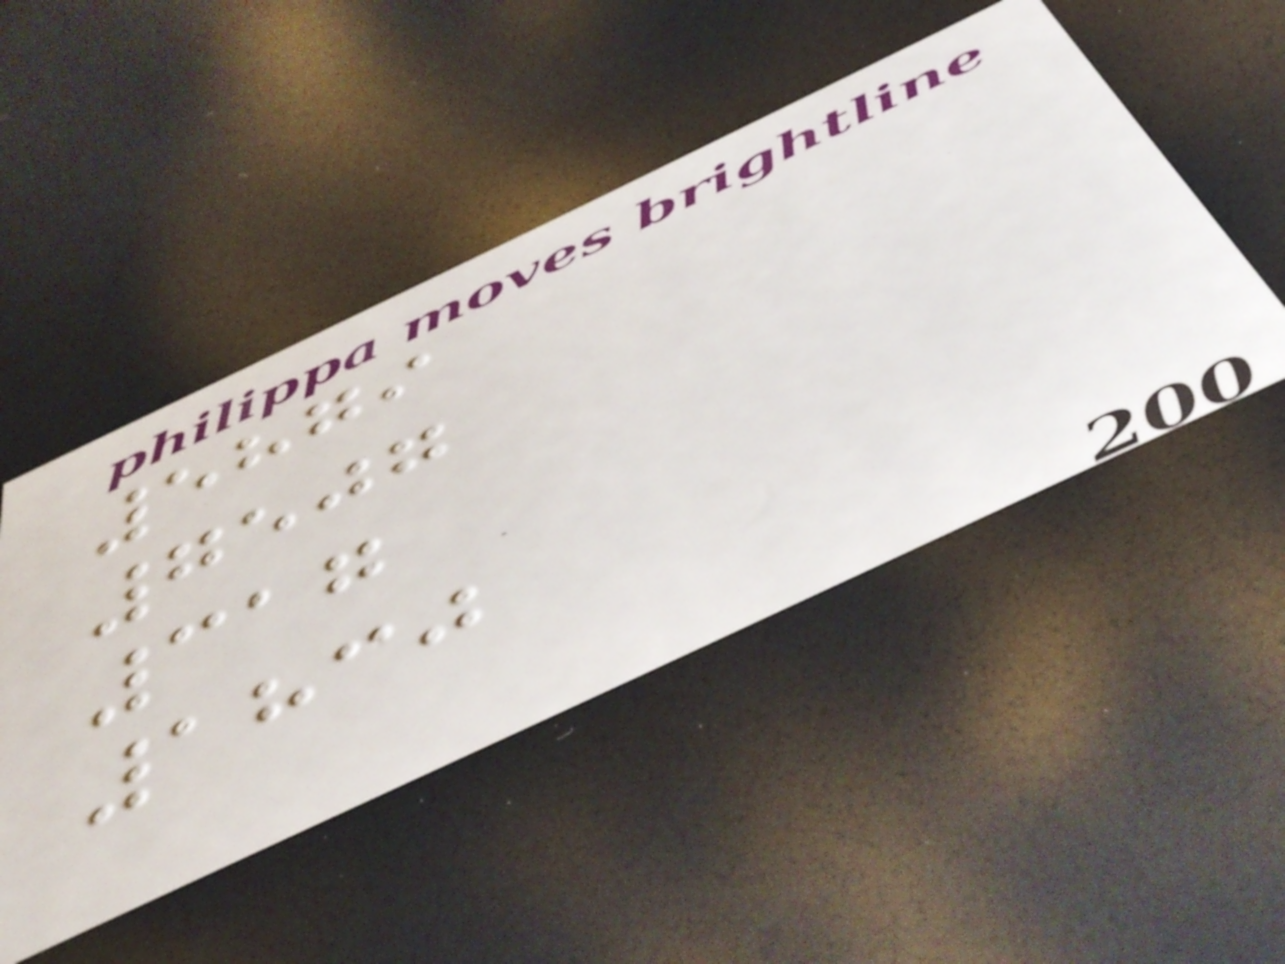5879
7507
317
1830
